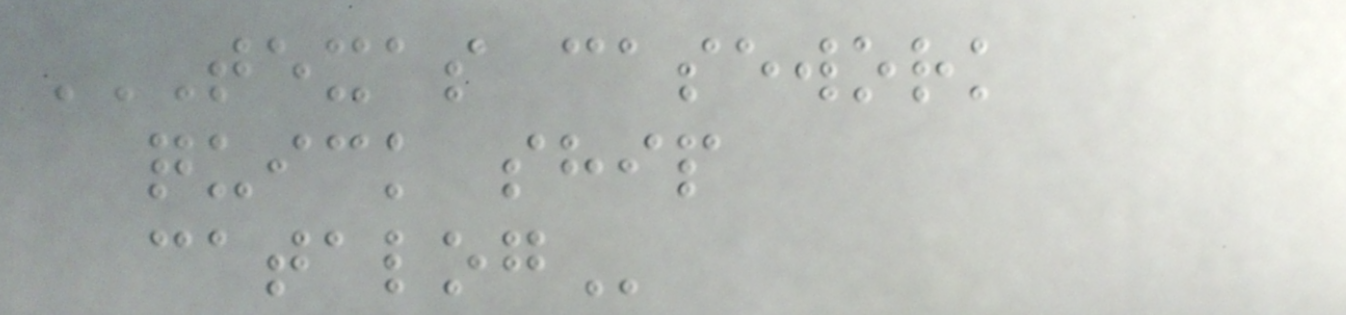TEXAS CASEWORK
QUICK SHIP
CATALOG
